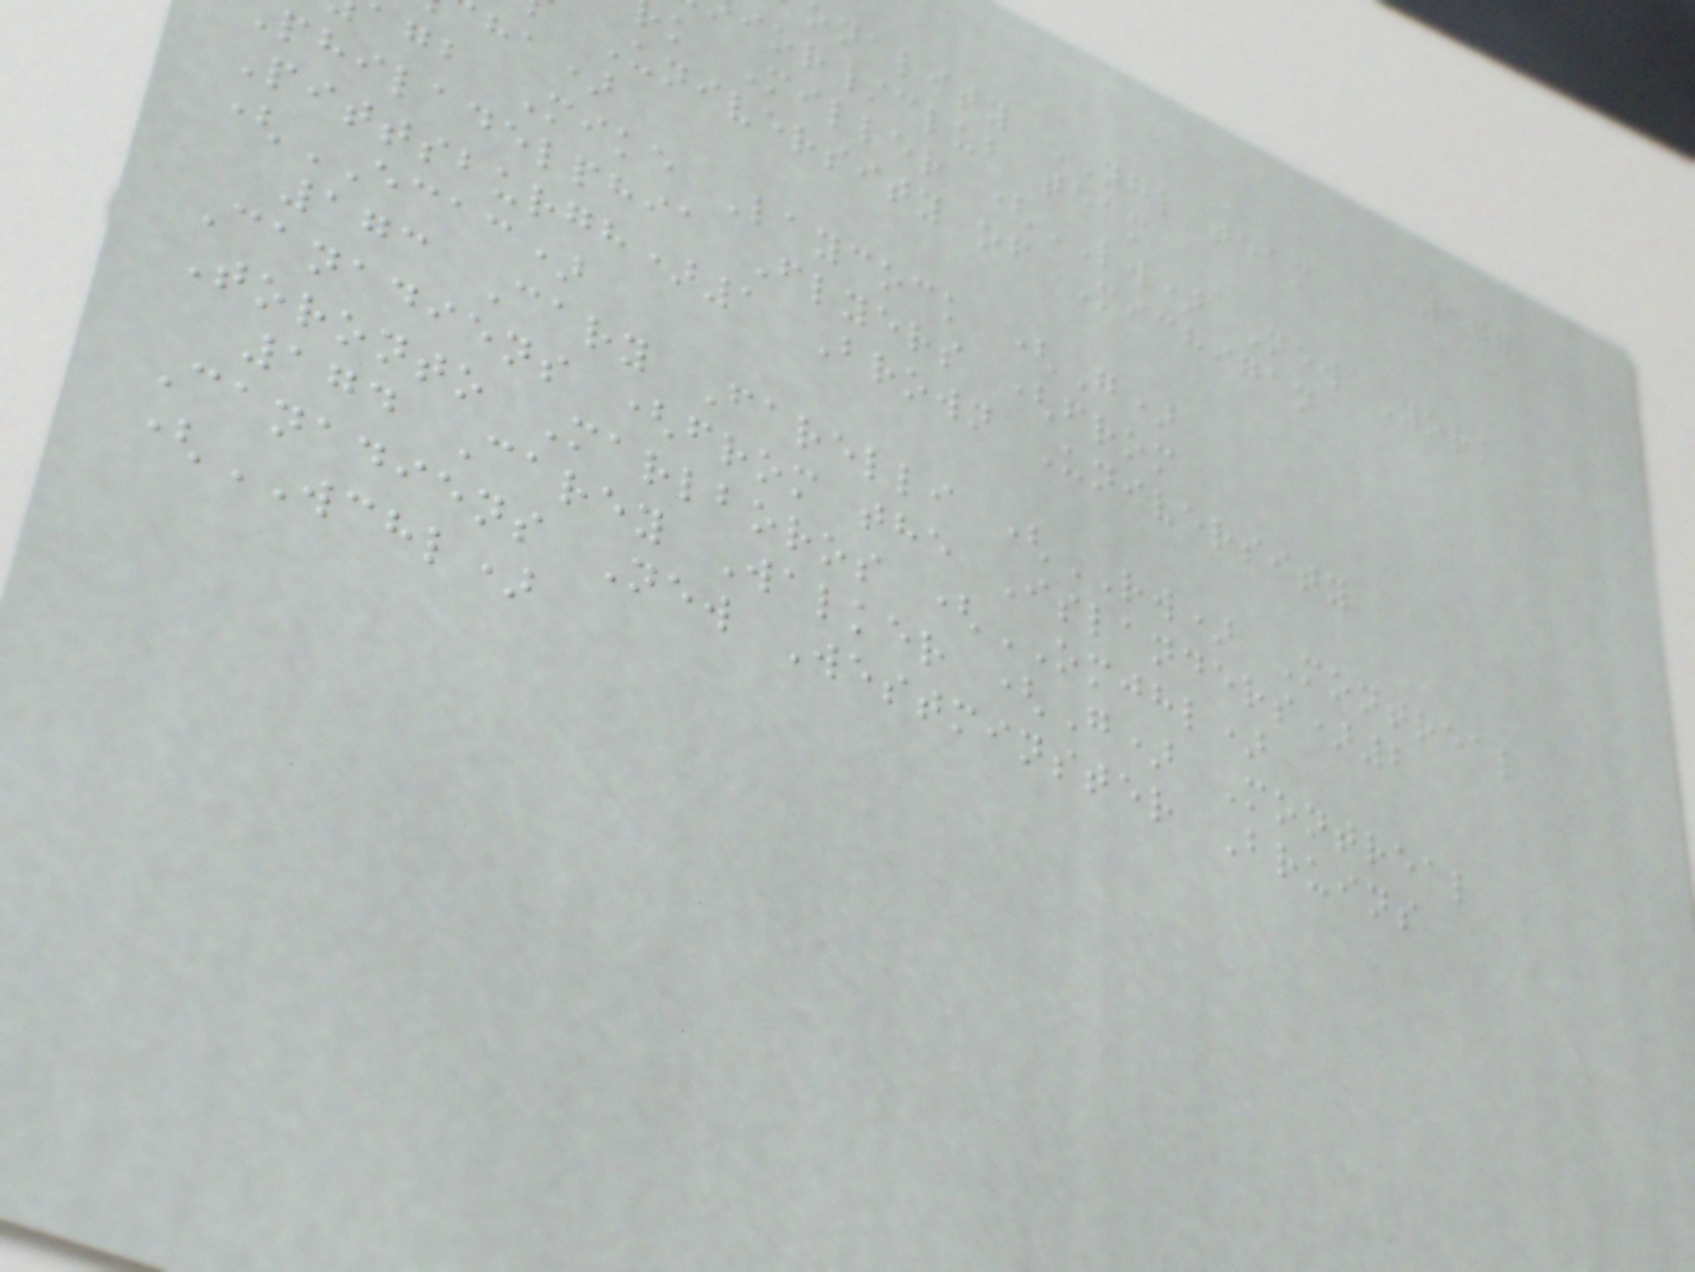177
nality NHL team
ior/club team
k Miller (LW) New York
University of Michigan
ha)
agb Mike Laycock (G)
philadelphia Flyers (from
Pittsburgh)1 Brown University
(ECAC)
173 Cary Farelli (RW) Montreal
Canadiens (from the Islanders)2
Toronto Marlboros (OMJHL)
174 Carey Walker (G) Montreal
Canadiens New Westminster Bruins
(WCHL)
